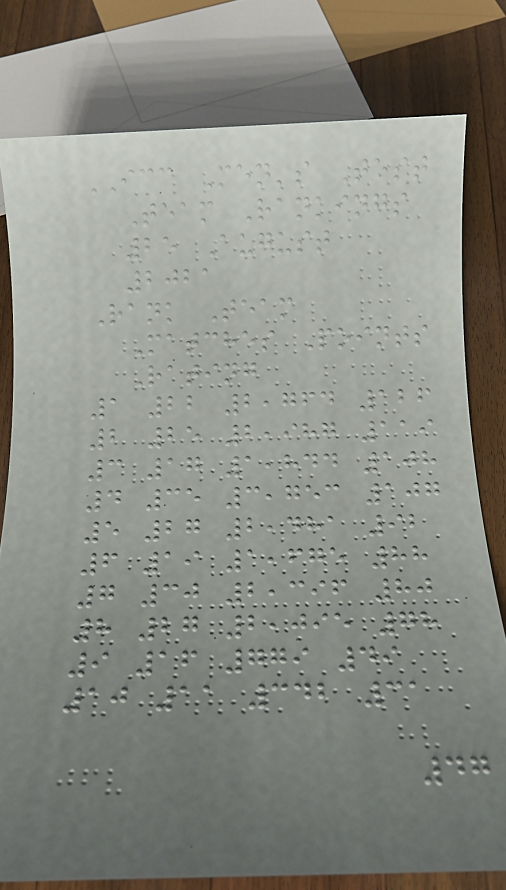ICC Men's Test
Team Rankings
25 August
2021
Rank Team
Matches Points
Rating
1 22 2,764 126
2 25 2,987 119
3 17 1,844 108
4 35 3,753 107
5 27 2,481 92
6 19 1,675 88
7 30 2,396 80
8 27 2,095 78
9 16 779 49
10 11 342 31
47
